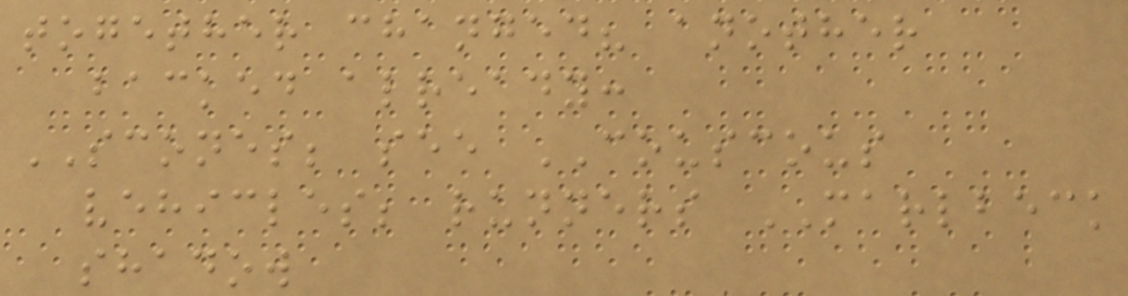together changed? another
backed already:
SCONES; see COUSCOUS
vehicles; runners MARLBECK
shadow
